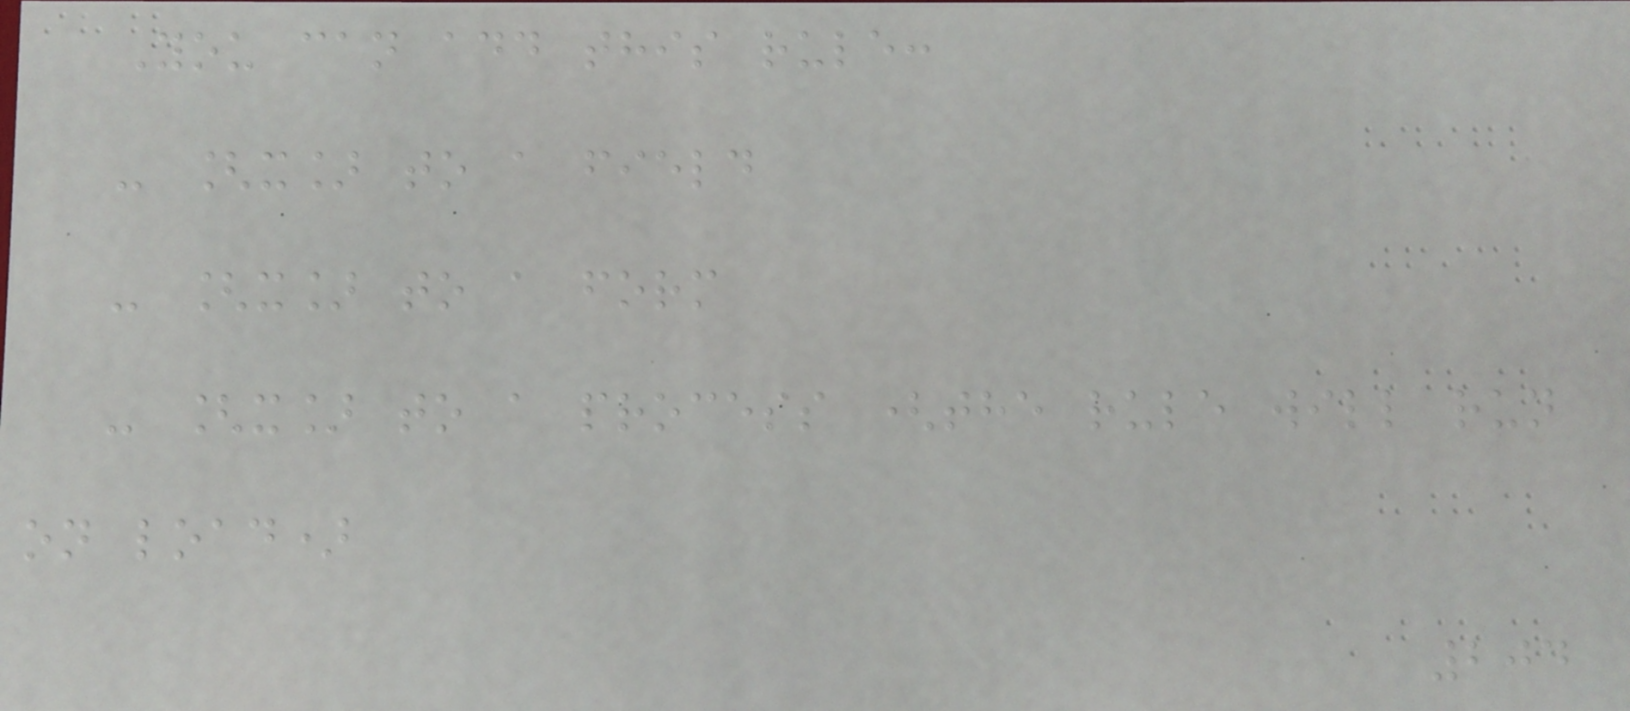You can add this rule:
- [x] to a field
- [x] to a form
- [x] to a process (the rule will run
on load)
204
